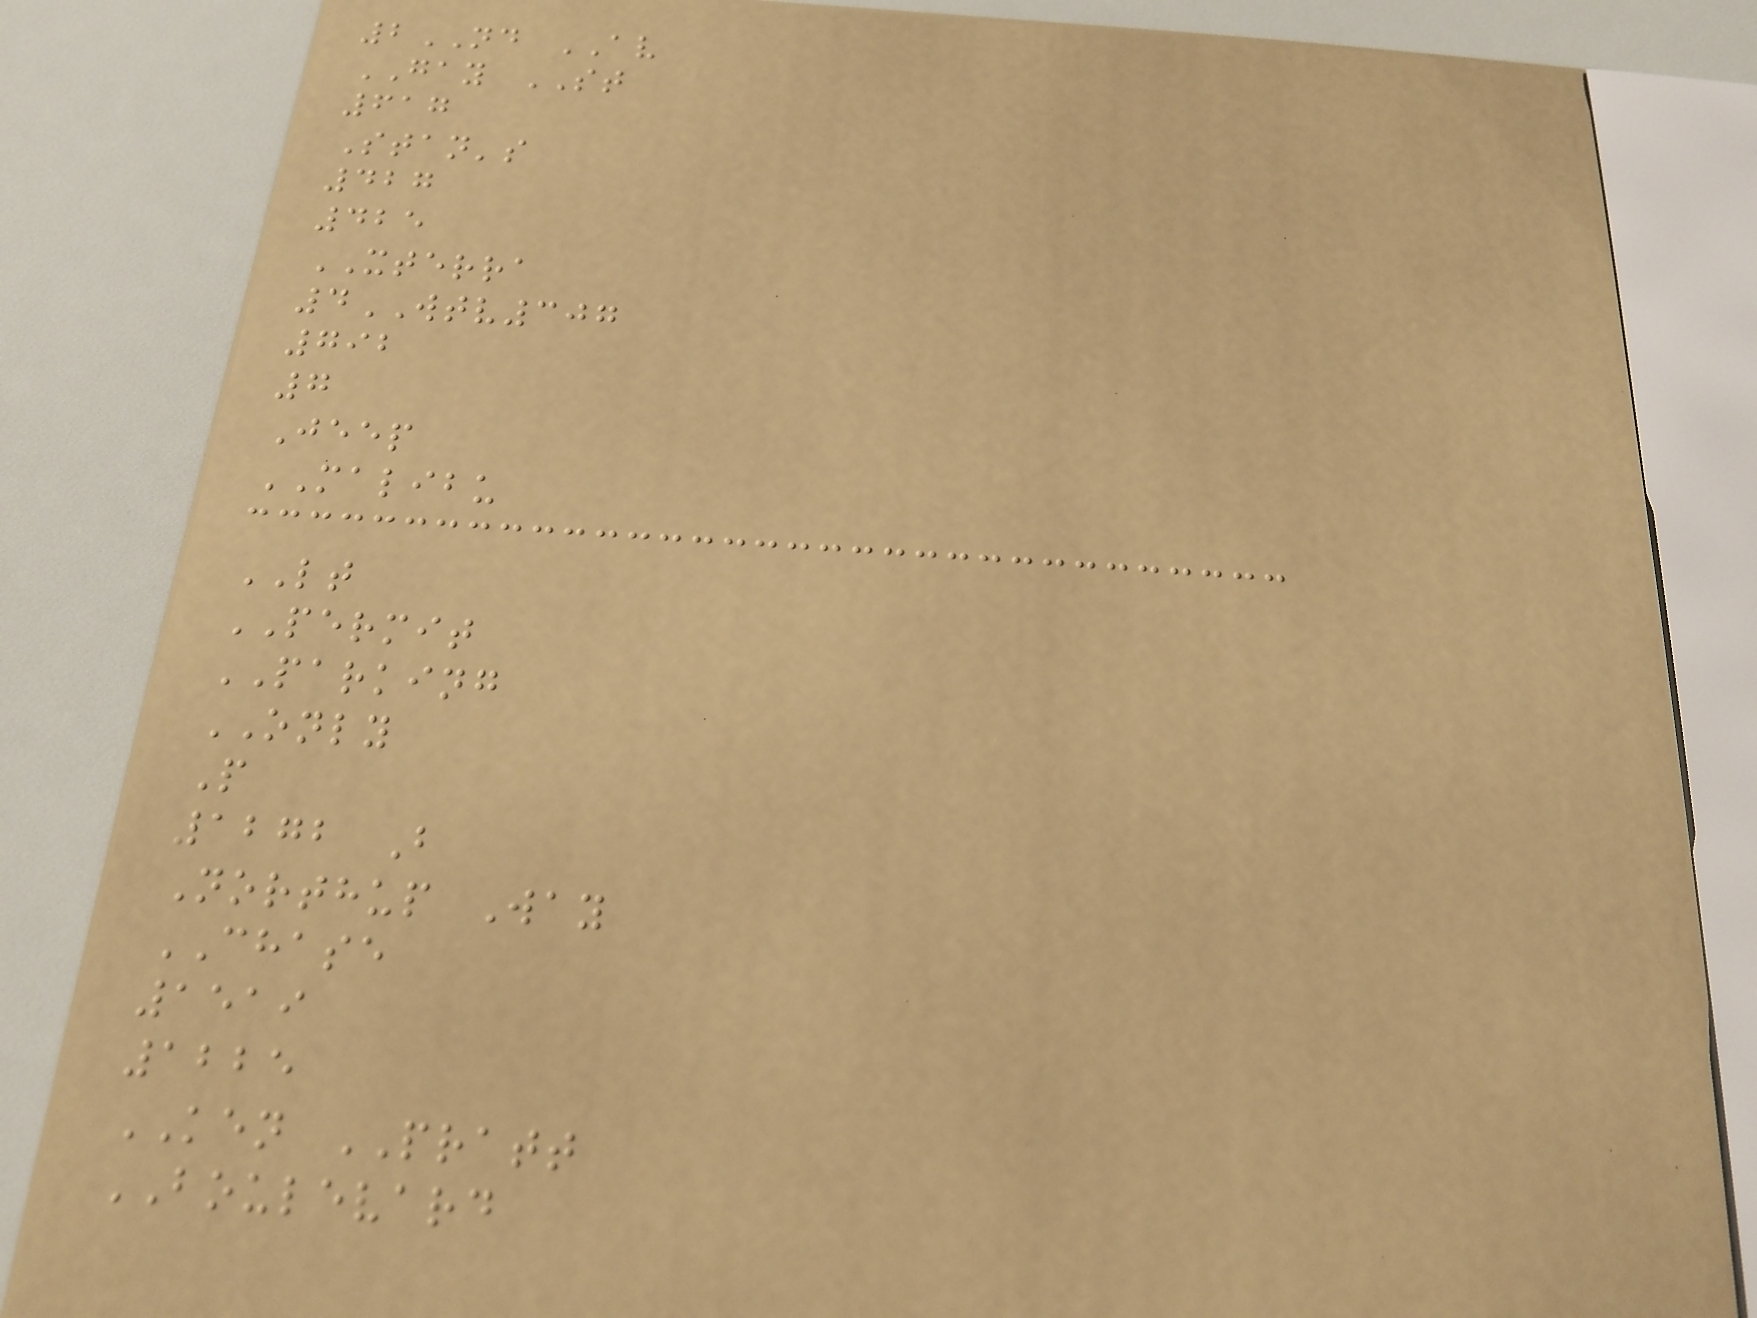2ND AV
GAY ST
617
Stan's
427
425
XTERRA
4WTV307
792
7
Jeep
MALIBU
LT
PERMIT
PARKING
ONLY
P
1272 B
Northup Way
CHASE
1519
1225
KEN PRATT
BOULEVARD
